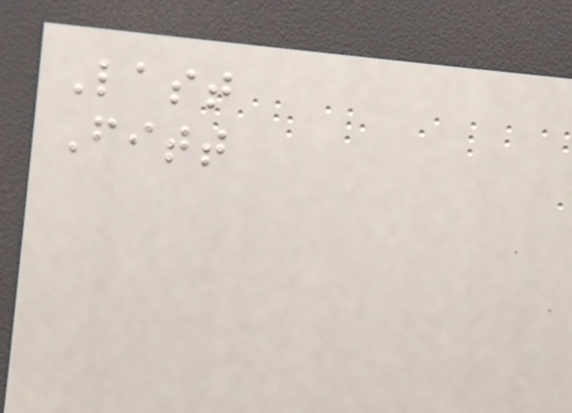Last
Fitt
